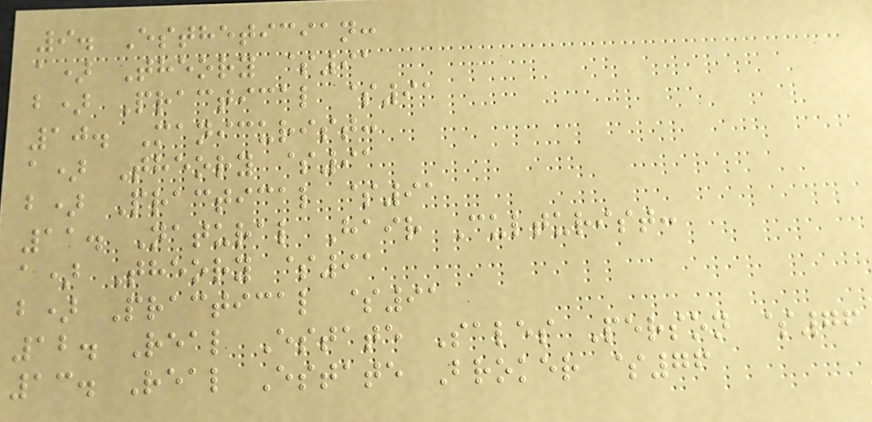9. Esthetician:
a) Theory $91
b) Practical $91
10. Manicurist:
a) Theory $91
b) Practical $91
11. Natural Hair Culturist:
a) Theory $91
b) Practical $91
12. Real Estate Sales Person $76
13. Real Estate Broker $76
